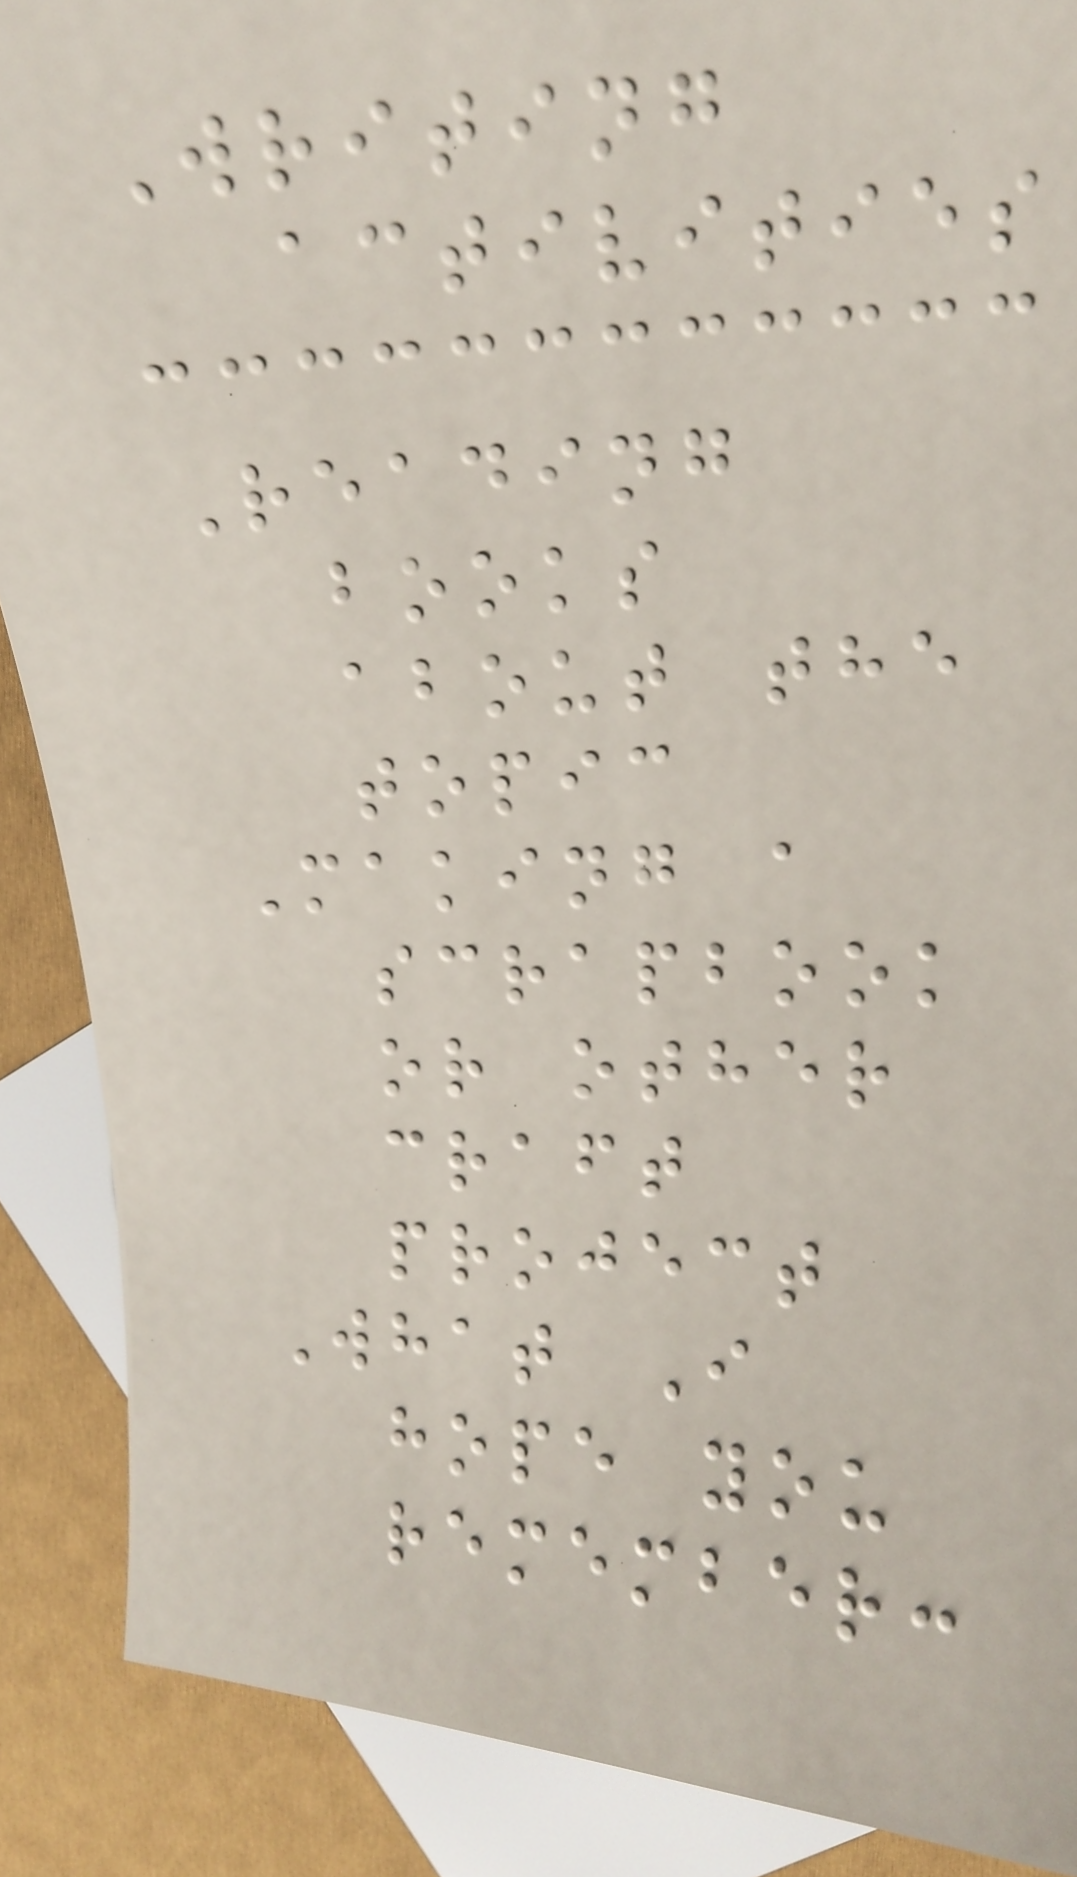Writing
activities
Reading
books
about the
topic
Making a
scrapbook
or other
craft
project
What I
hope you
remember:
